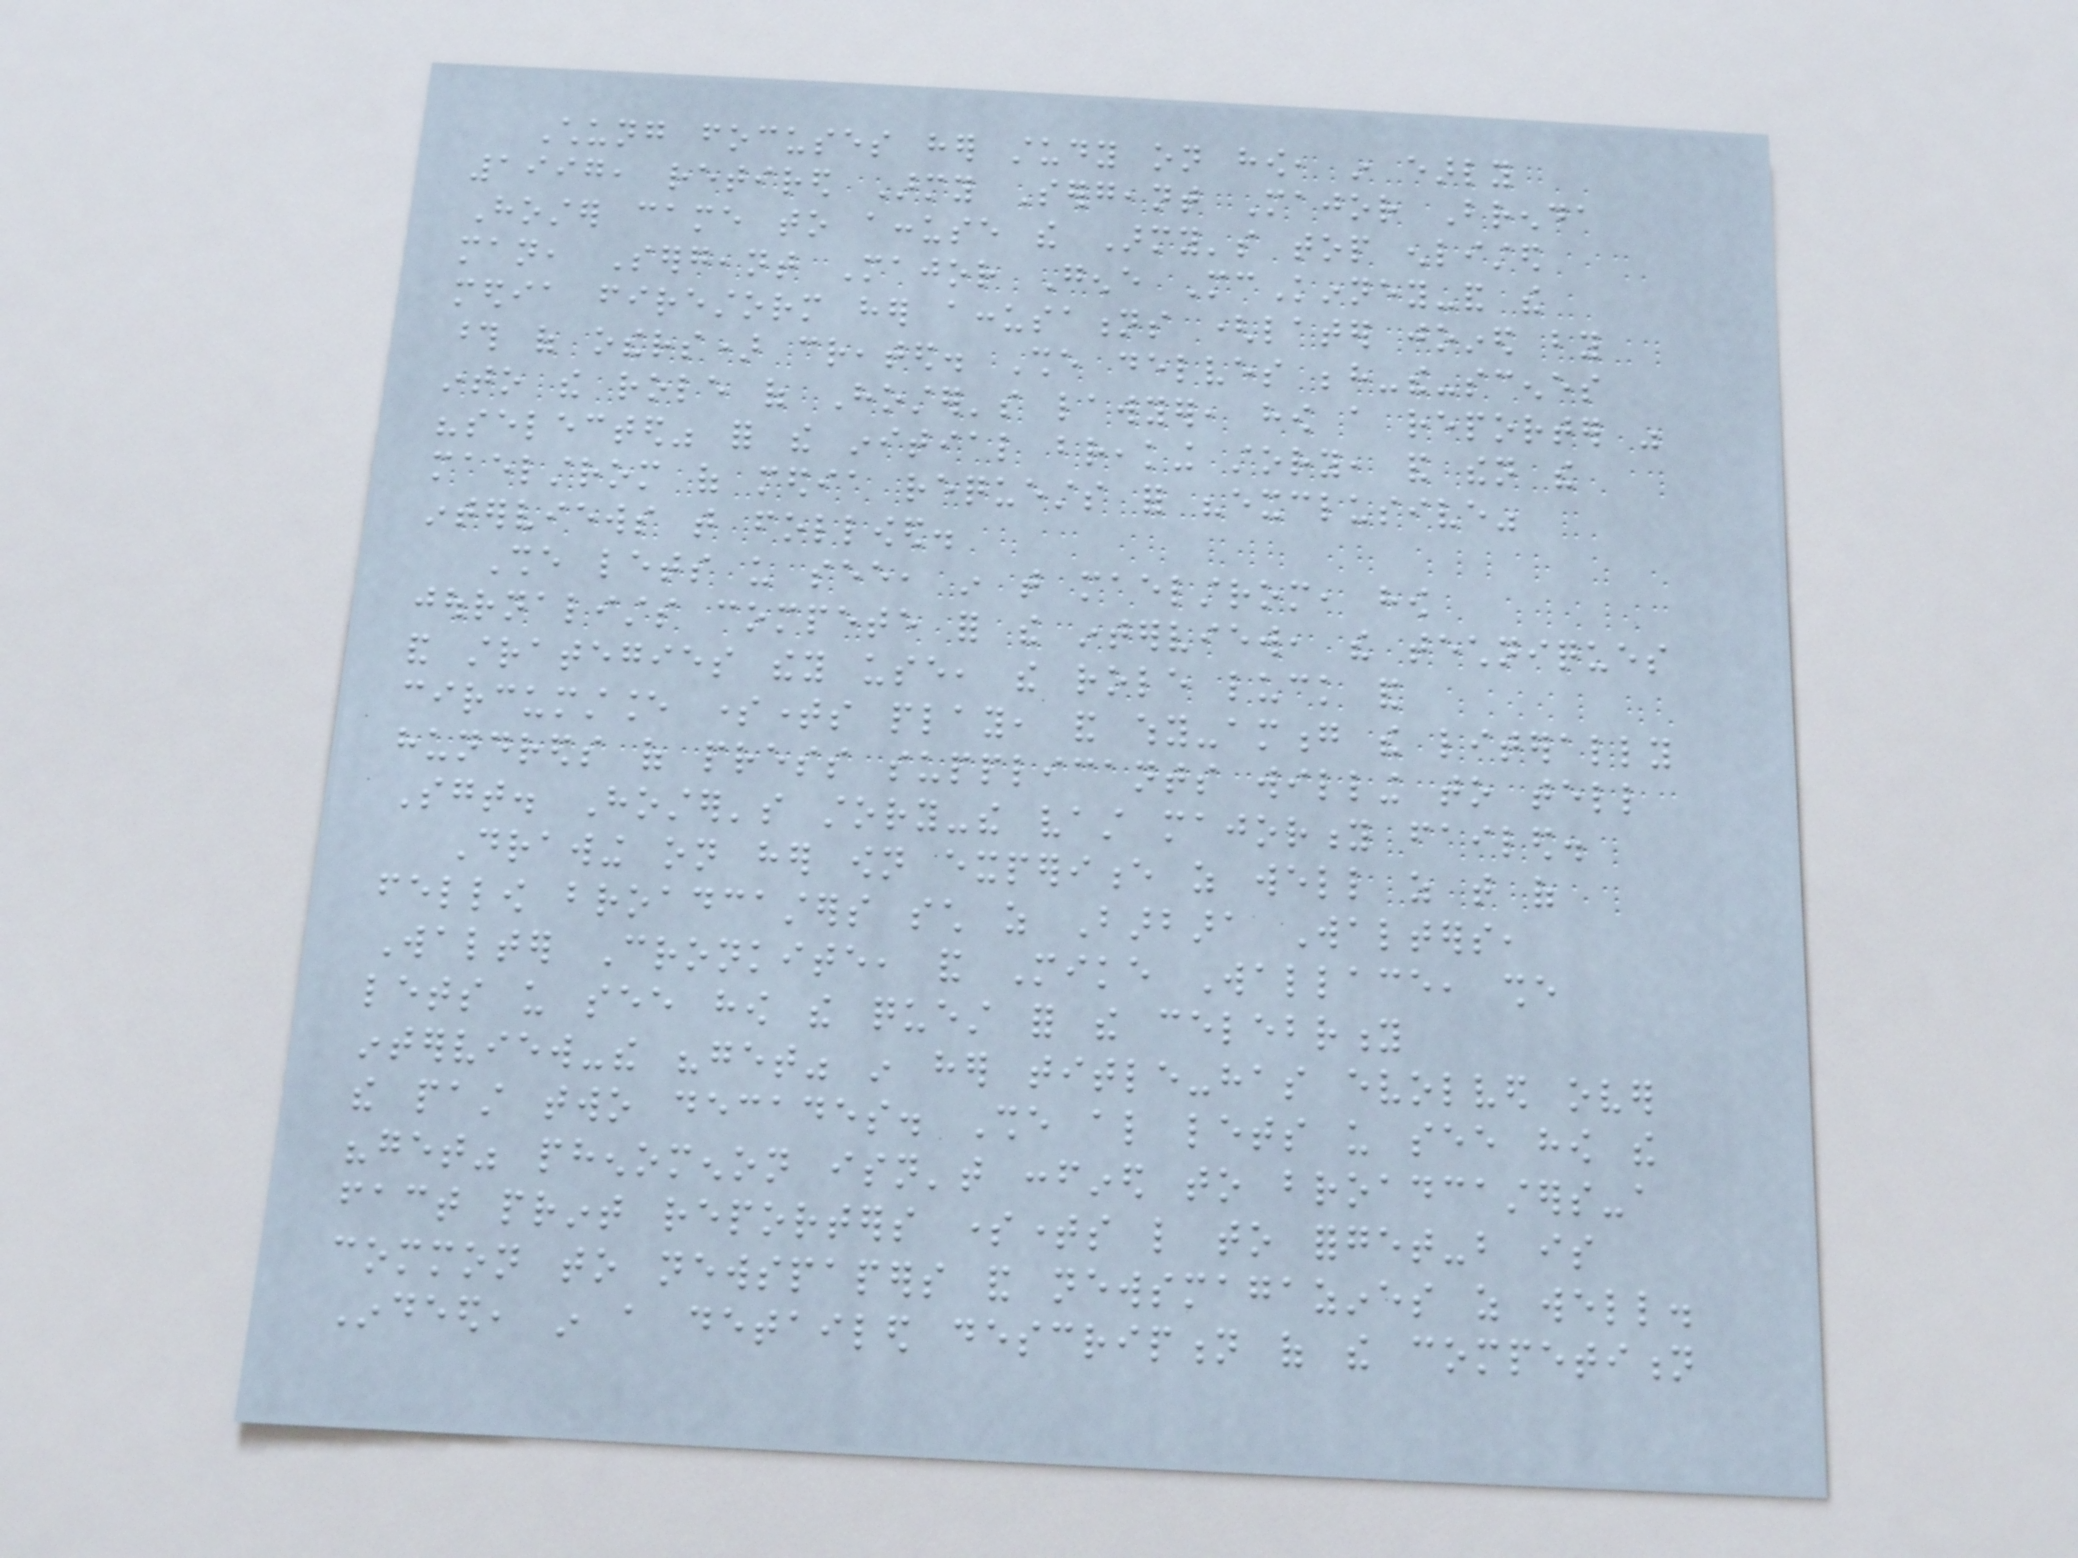Chung focuses her study on how, in early
1997, retired Army Sergeant Major Brenda
Hoster came to accuse the Army's top enlisted
man, Sergeant Major Gene McKinney-and the
media firestorm her accusations (later joined by
those of others) created. She delves behind-the-scenes
into the role of Hoster's lawyer, how a reporter was
"selected" for the initial breaking story, and then the
maelstrom of media requests for "exclusive"
interviews that followed.
She lets us see, in that maelstrom, how
journalists compete for the interview, the techniques
and strategies they use, the role luck and
circumstance sometimes play, and why-among the literally
hundreds of press supplicants willing to tell
Sgt. Hoster's story-the vast majority failed.
Drawing on her own experience as well as that of
fellow broadcasters such as Barbara Walters,
Walter Cronkite, and Mike Wallace, she
lets us see how the quest for the celebrity
interview-the "get" in her title-has evolved over
the past two decades. She also lets us see how the
"get" phenomenon isn't confined to broadcasters-a
fact print reporters sometimes like to forget-but is
common to newspapers and newsmagazines as well.
Indeed, in a detailed description of the competition
